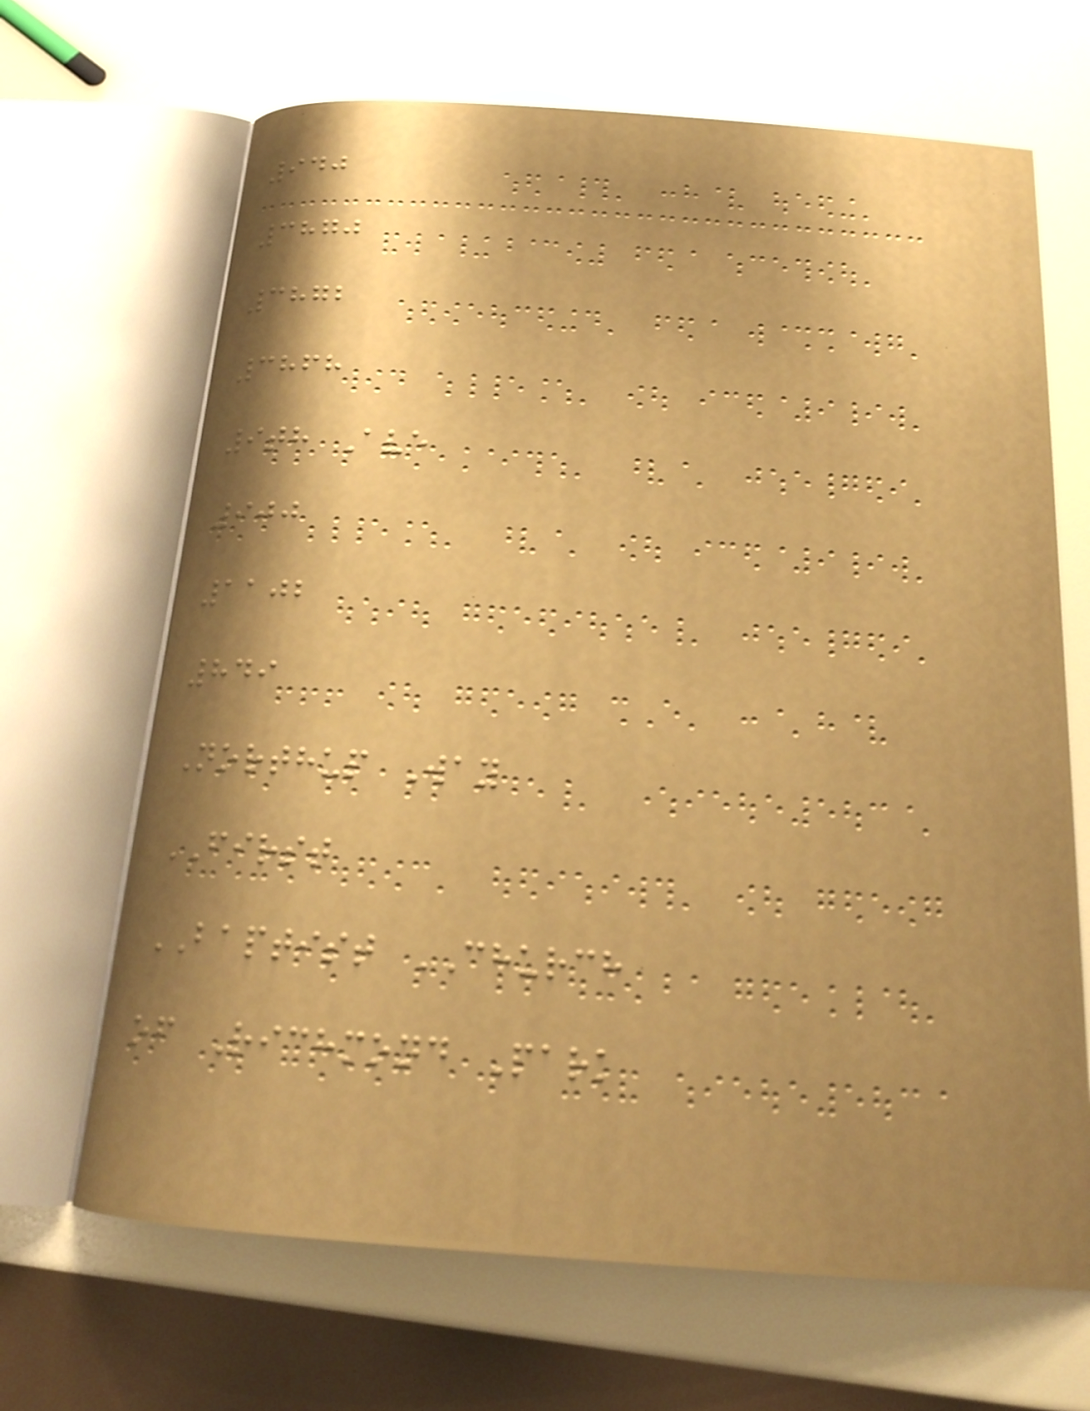940
3870
3872
3868
9th Ave
900
1102
849
Northup Way
FIRST
BAPTIST CHURCH
of Richmond Park
